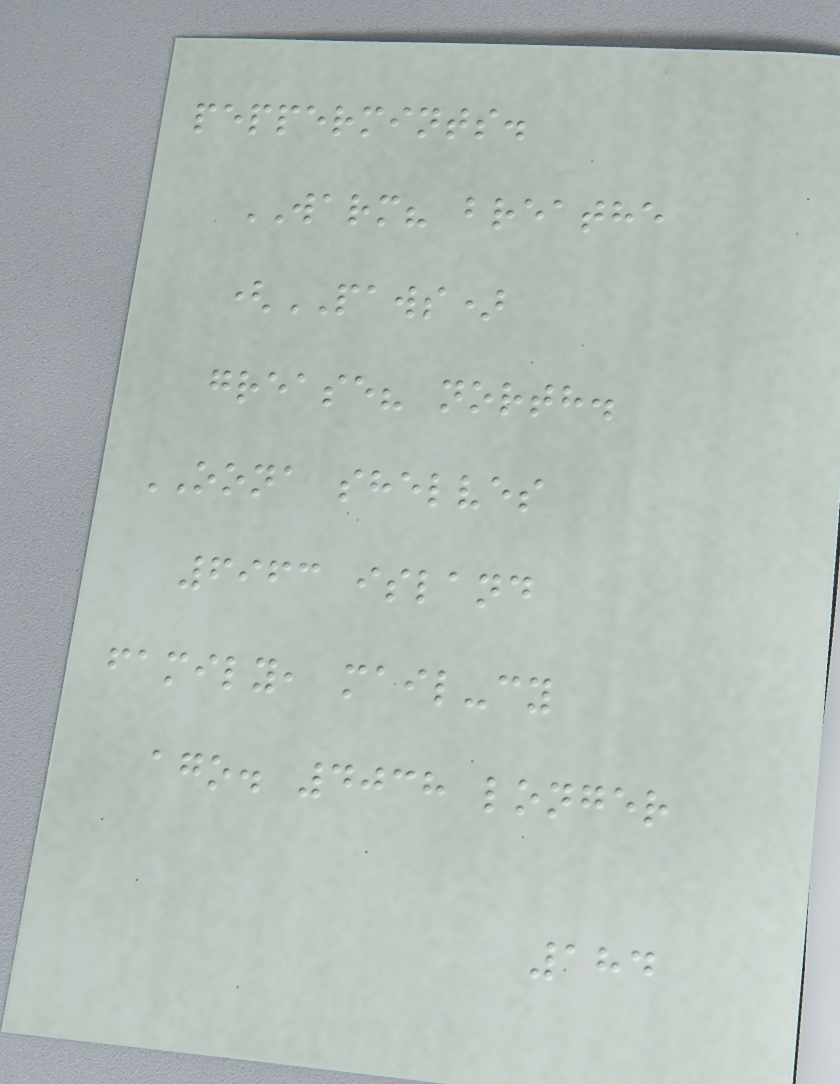peppermints.
WARM? breathe
(PAWS)
grease? north.
OONA shelves
6963 island
family, mail-cy
ago. 4038 longer
184
